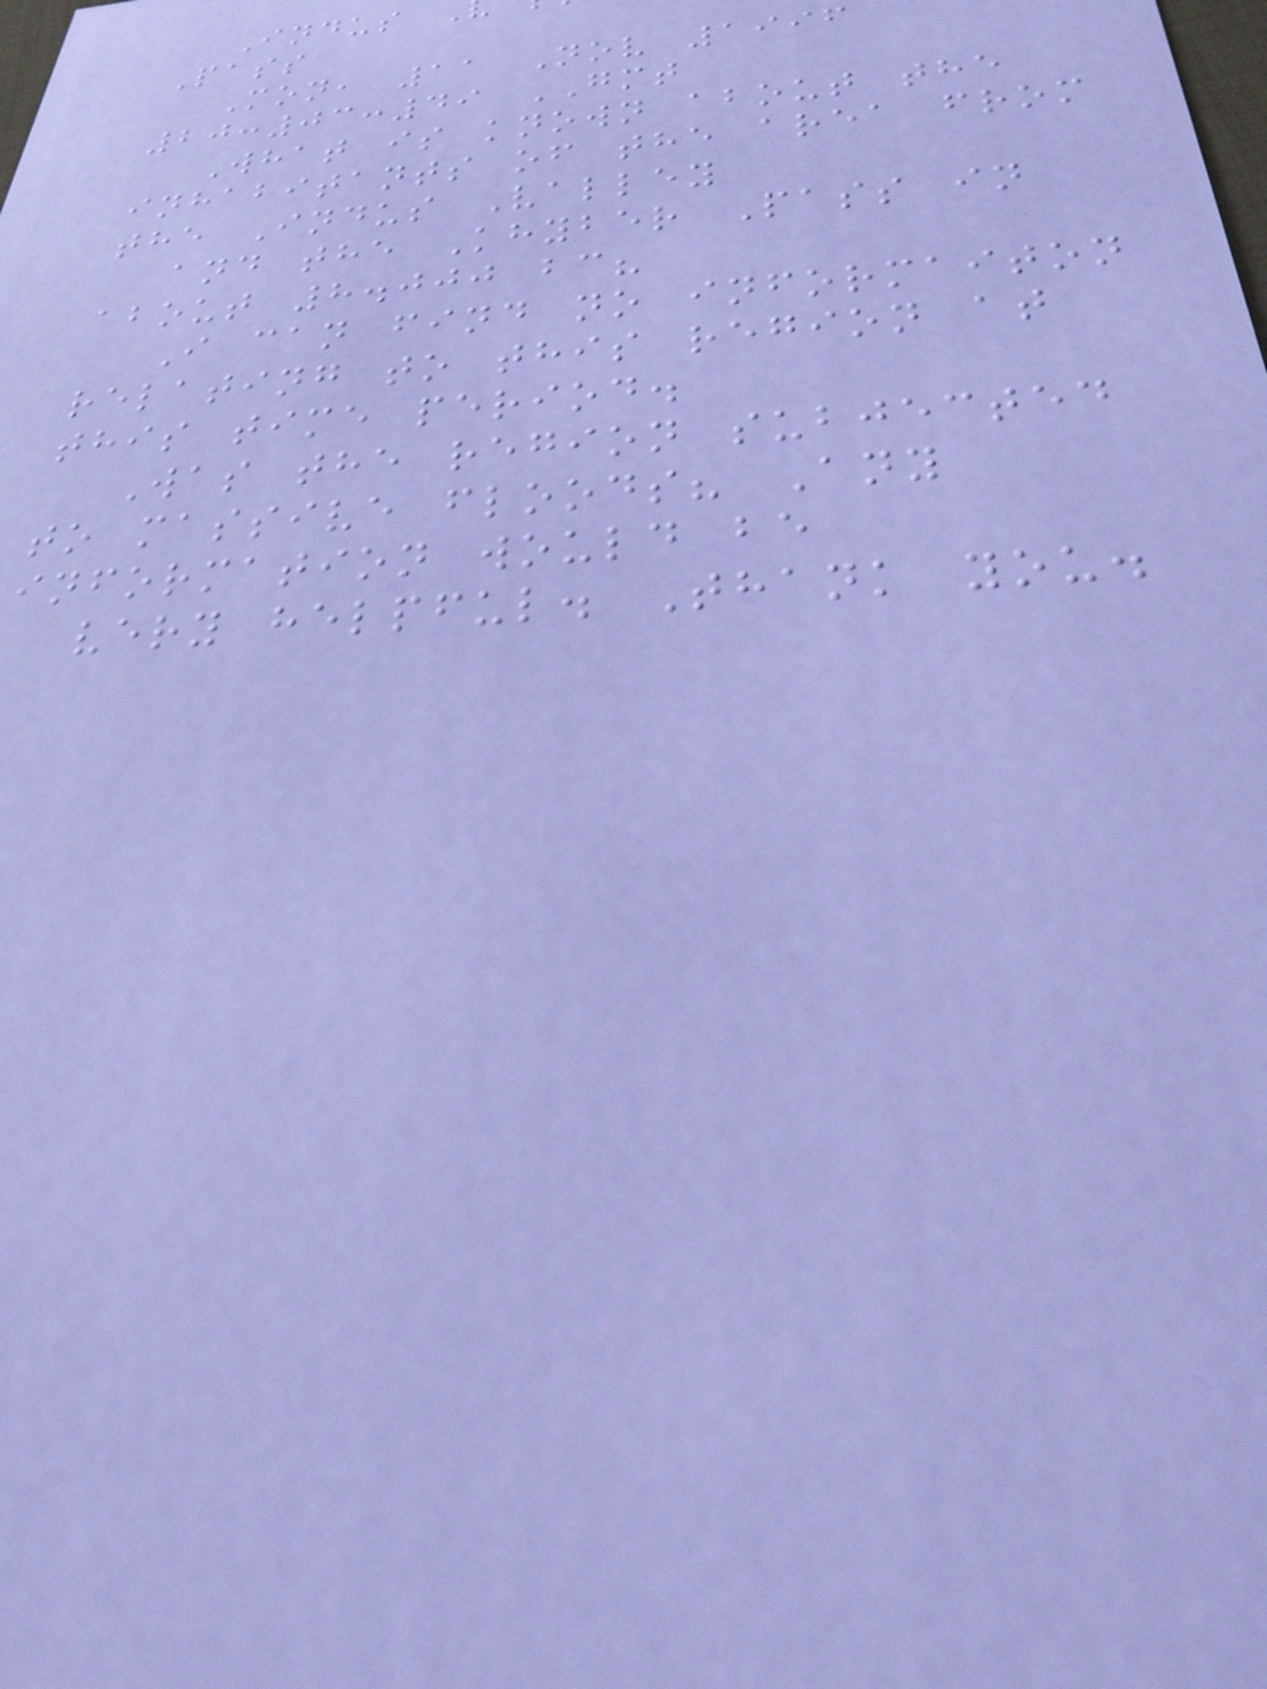Pass
Mon, 11 Nov 1996
20:03:49 GMT
What is known about the
inhabitants of the area from
the Indus Valley
and the Khyber Pass in
about 8.000 bc?
I can find no informaiton
relating to this region at
this time period.
Was the region subjected
to massive floods? Any
information would be
very helpful. Thank you.
